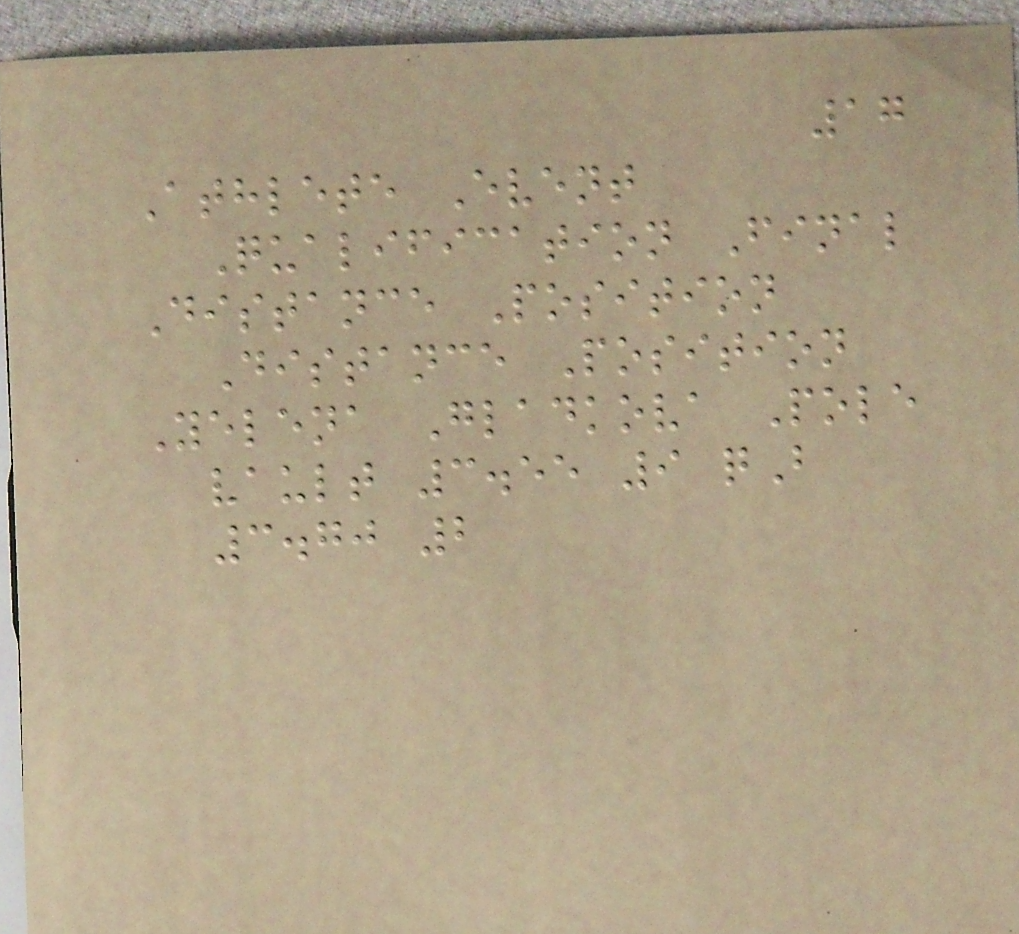17
Athlete Event
Qualification Final
Distance Position
Distance Position
Yelena Gladkova Pole
vault 3.55 9 qB
3.70 2
